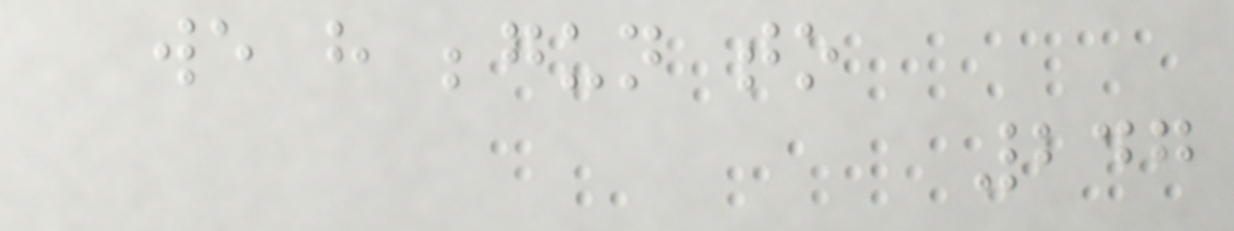we have begun to
247
